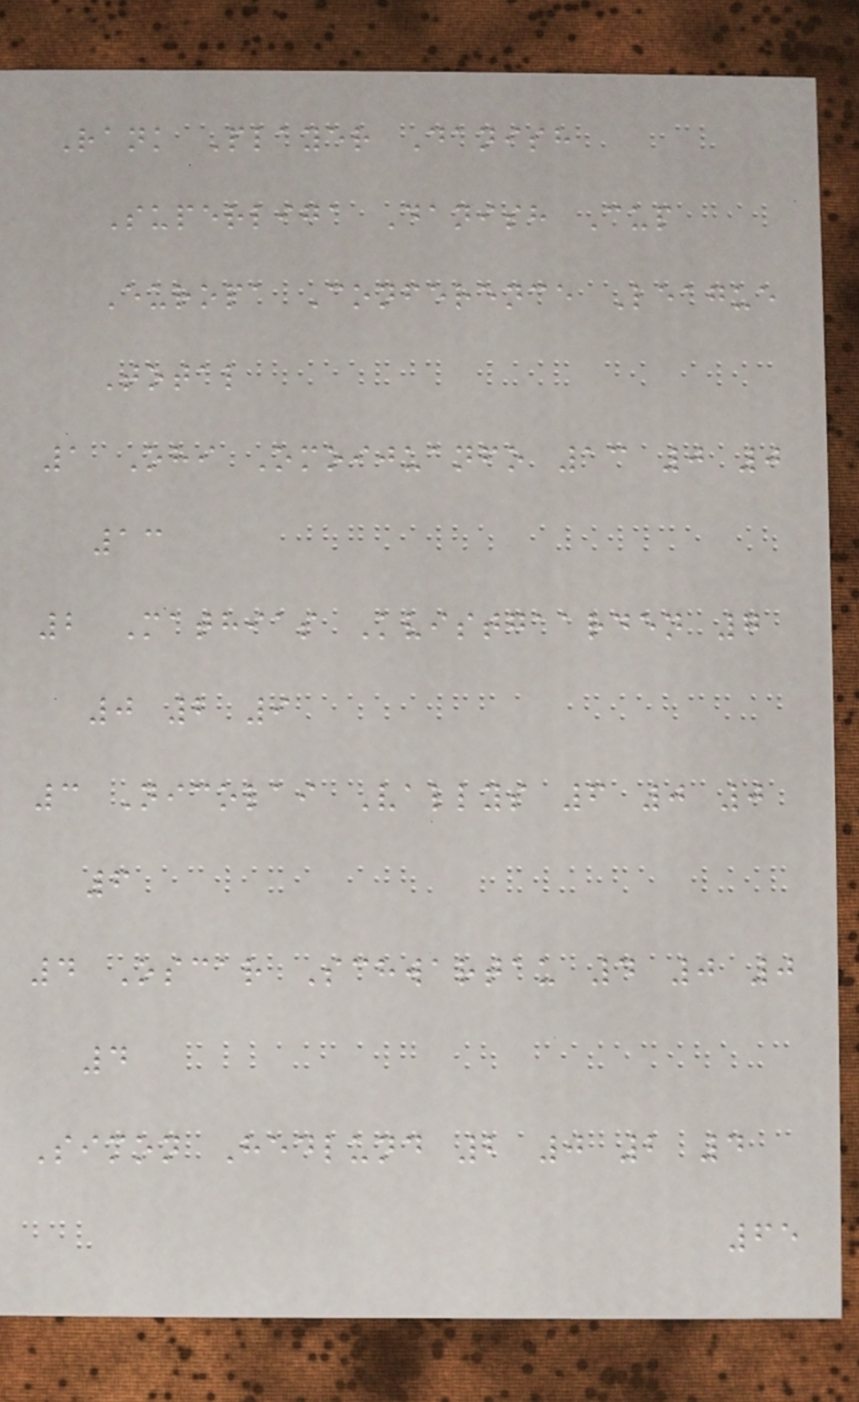Rank Player Danish
Superliga Danish Cup
Europa Conference League
Total
1 Ohi Omoijuanfo 13 0 0
13
2 Mathias Kvistgaarden 7
0 2 9
3 Nicolai Vallys 6 0 0
6
4 Oscar Schwartau 4 0 0
4
Simon Hedlund 2 0 2 4
65
